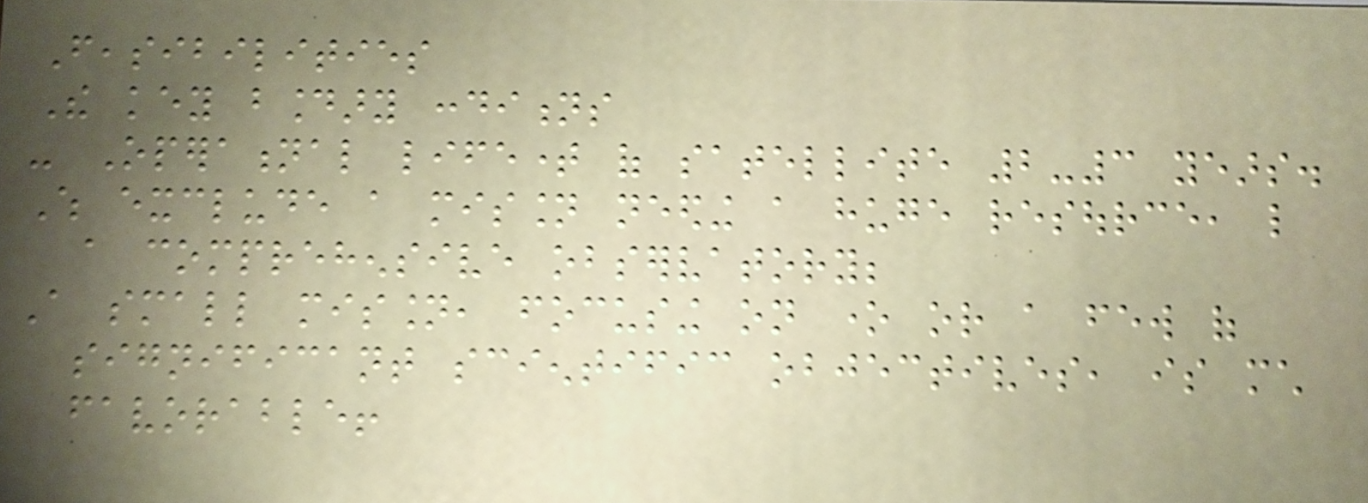Feasibilities
The key boundary conditions
- Operational lifetime of satellite 2-3 years.
Which exclude a mission needing a huge resource, like
a comprehensive observatory;
A small mission, focusing on one or a few of
significant scientific objectives, is much
favorable!
